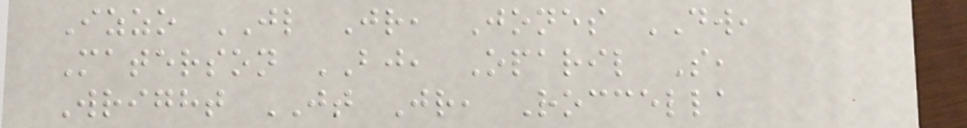Izzo JL Jr, Jones DW,
Materson BJ, Oparil S,
Wright JT Jr, Roccella
